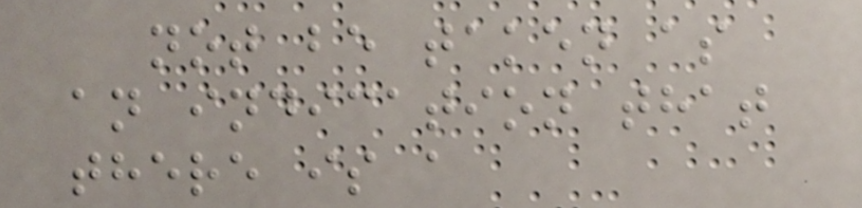not be taken as
an indication that
there is a
